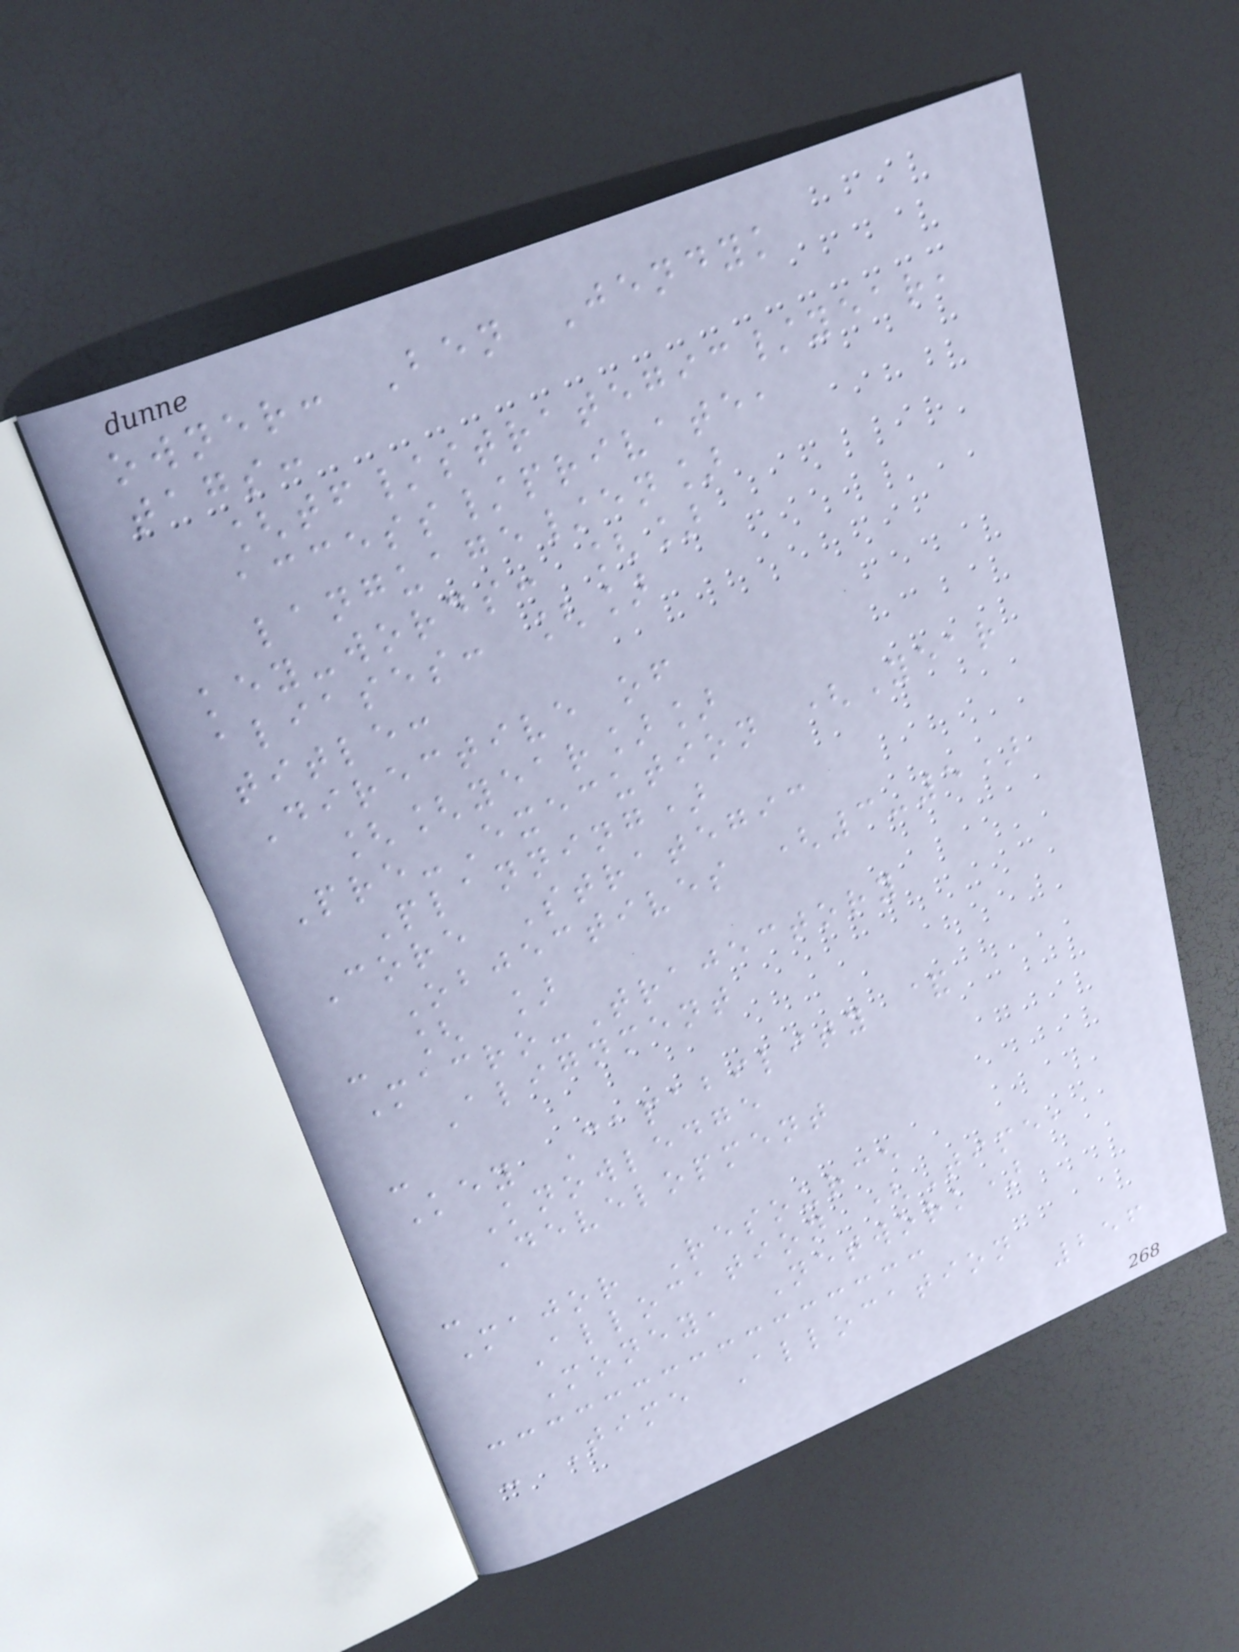owner: Ben Jendyk
tags:
[tf/strategic/year,
access/private,
language/en]
key-words: []
aliases: []
title:
Directive of
[[year]]
Pre-Execution (Year
Planning)
Core Strategic
Objectives (3-5)
- [ ]
Macro-Trajectory
Alignment
-
Key Capability &
Knowledge
Development
-
Major Resource
Allocation (Time,
Money, Network)
- Time Allocation
256
